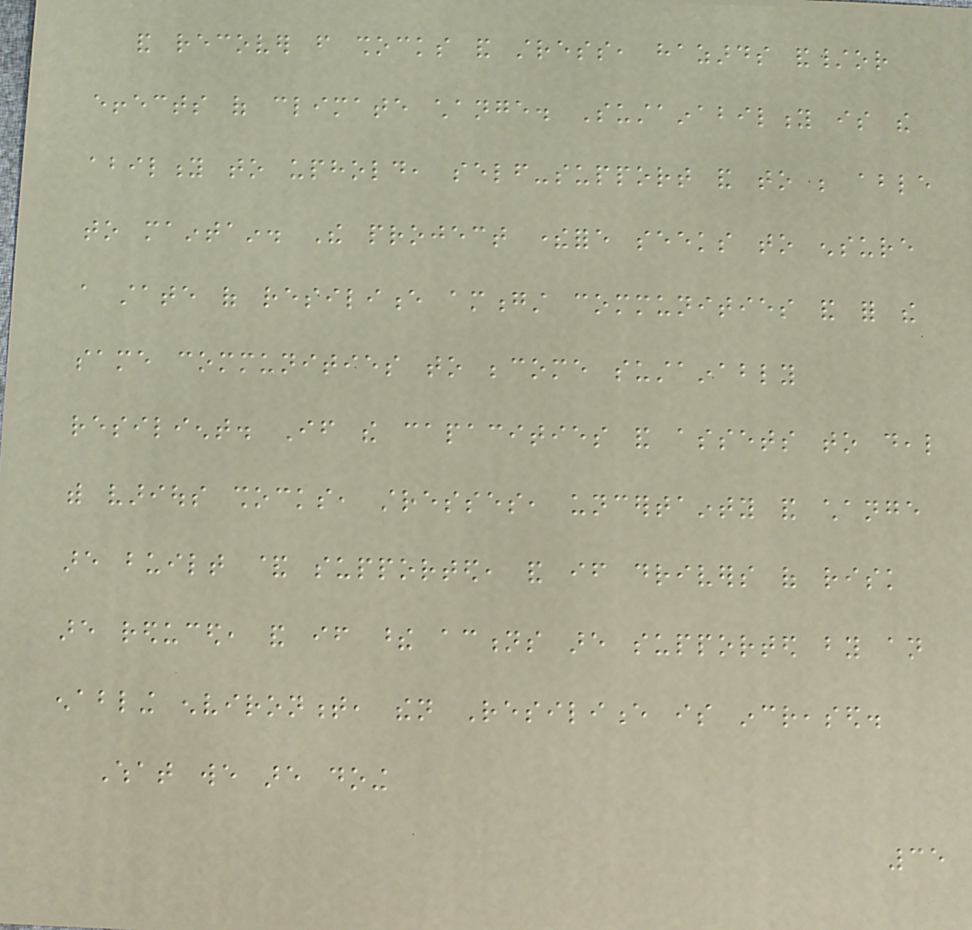and recover from shocks and stress, hazards and/or
effects of climate change. Sustainability is the
ability to uphold, self-support and to be able
to maintain. The project therefore seeks to ensure
a state of resilience amongst communities and for the
same communities to become sustainably
resilient. If the capacities and assets to deal
with various shocks, stresses, uncertainty and change
are built & supported, and if drivers of risk
are reduced, and if these actions are supported by an
enabling environment, then Resilience is increased.
What we are doing
35
